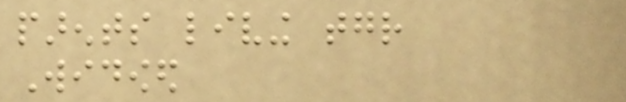parents living together
Widowed
